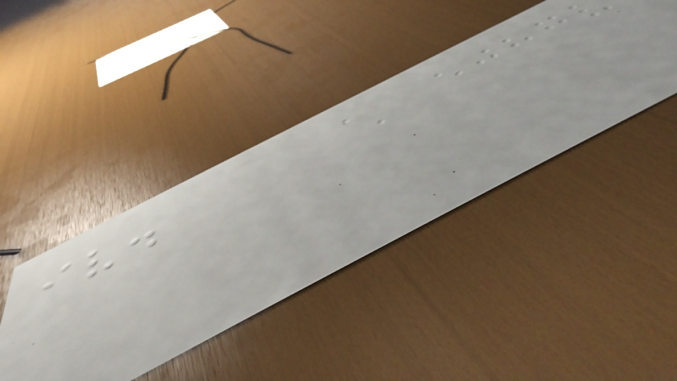iv.
